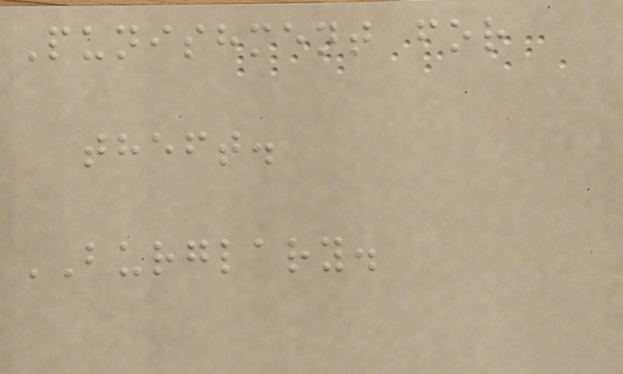Punishment for
theft.
BURGLARY.
